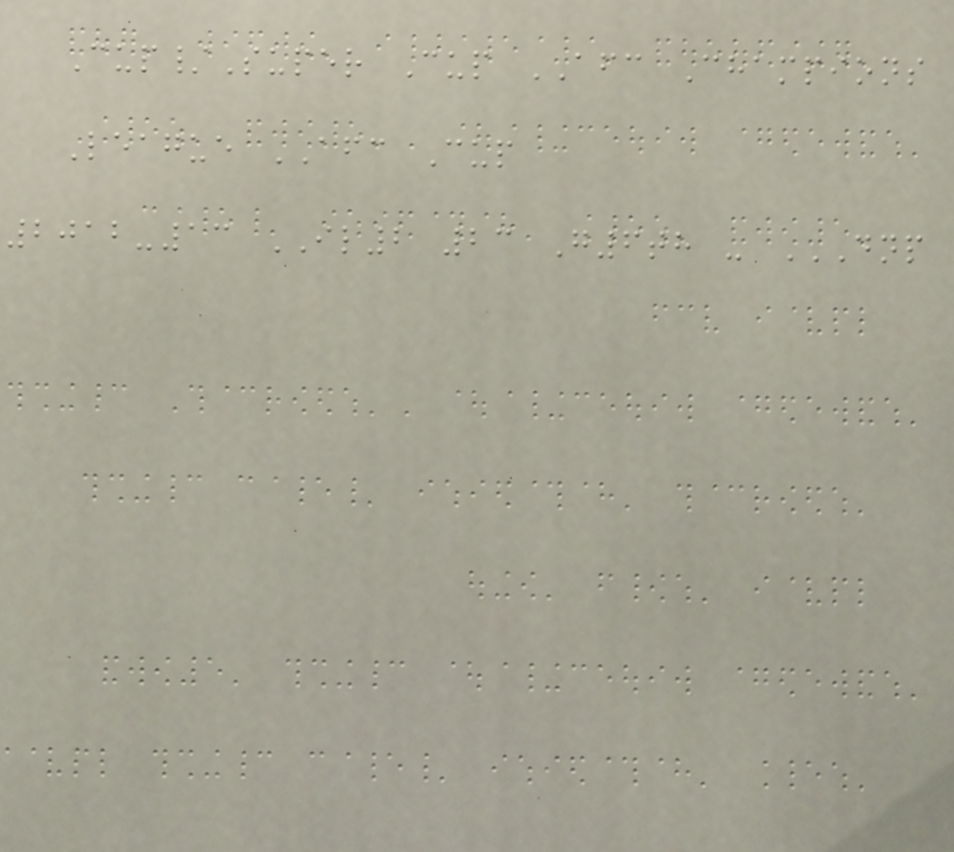Cup/Super Cup AFC Champions
League AFC Cup
2012-13 IL2 23 G6th - DNP
